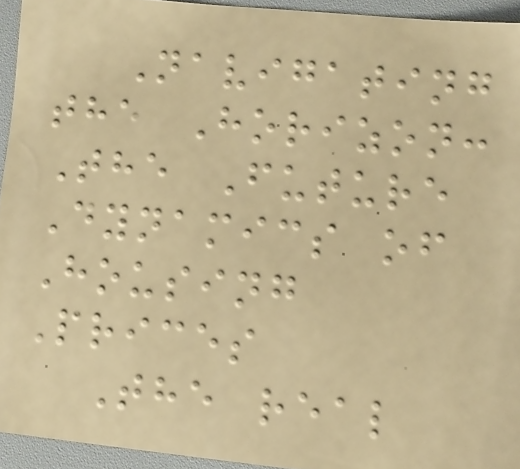Navigating
the Horizon:
The Future
Dynamics of
Housing
Prices
The real
